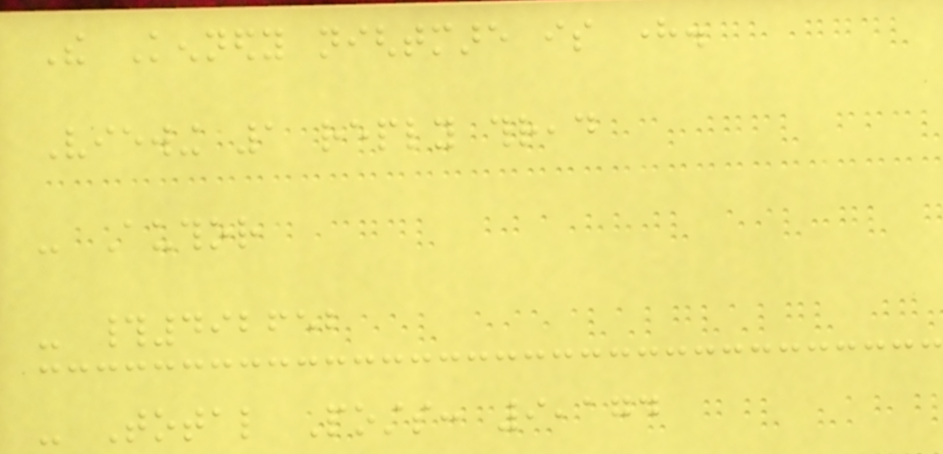The Kennedy nightmare is here.
Viewing 1 reply thread
- Author
- #492652
- Total Posts: 9,174
